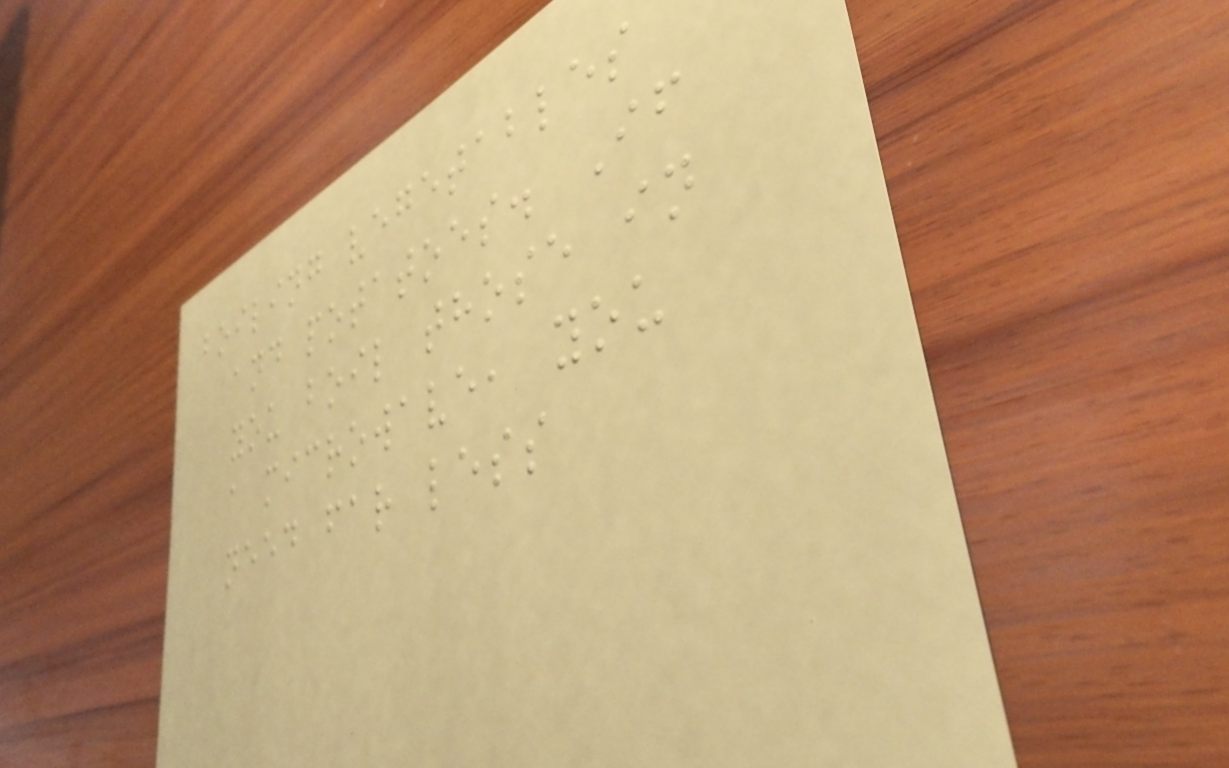boiling vegetables
and potatoes. If
you boil those in
a microwave, you
need far less
